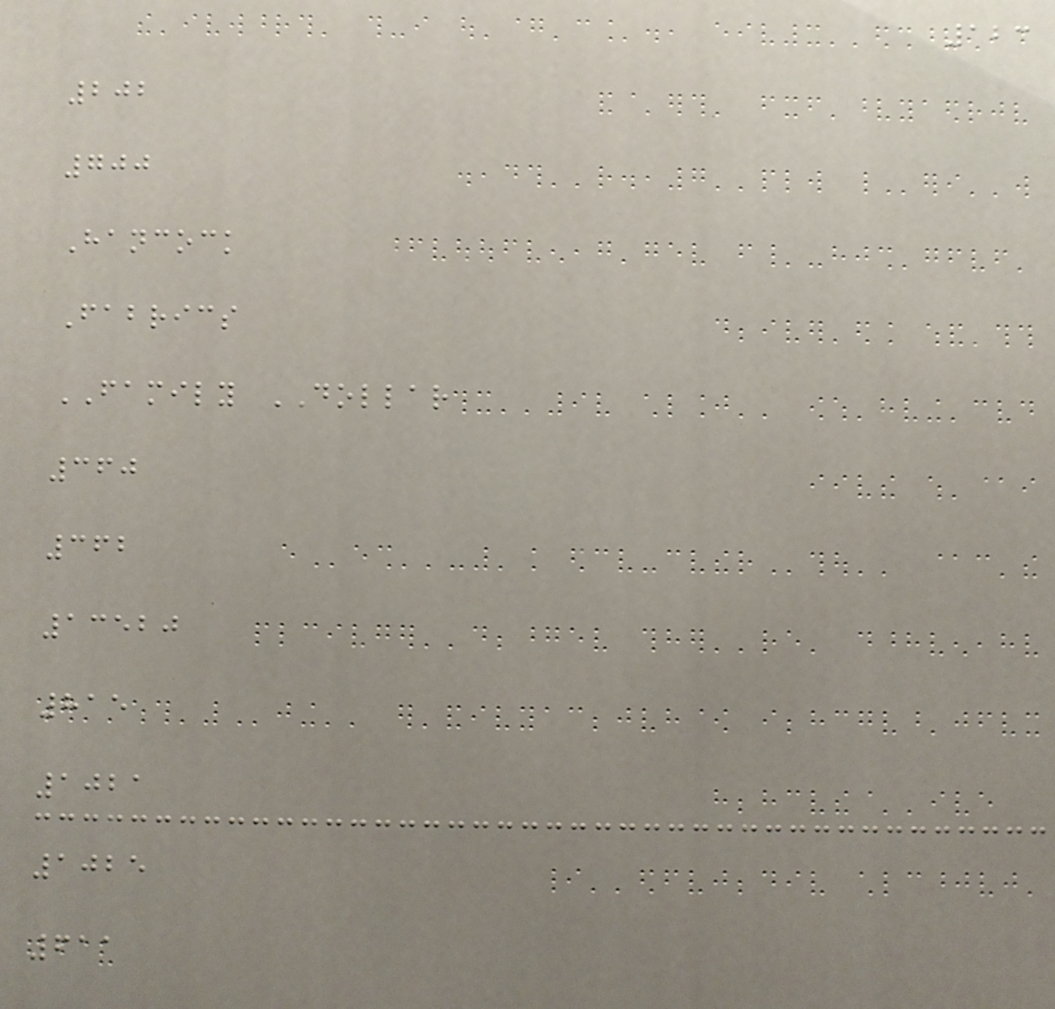123
202
700
Hancock
Fabrics
FAMILY DOLLAR
360
362
13520
815
1021
1025
611
